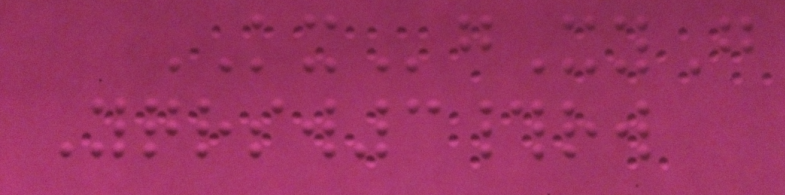KXgXyG
Yqrsw3#rw
